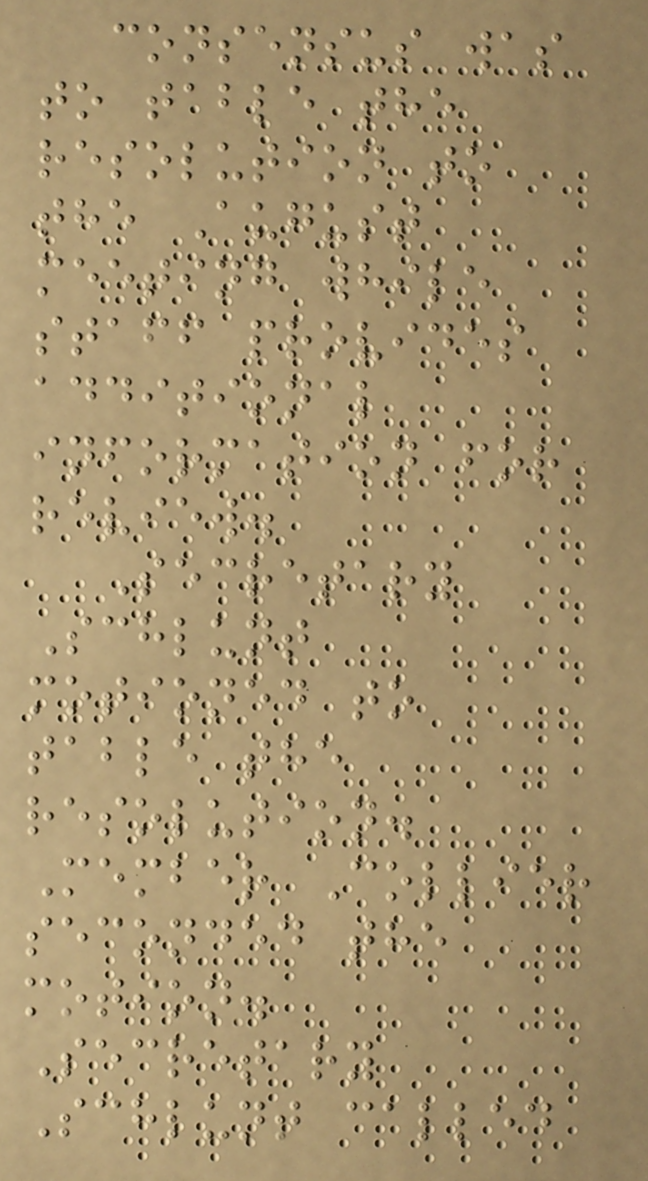consensus was
to table the
resolution to
the August
meeting while
staff provides
additional
information for
review.
Secretary
Schlunt
motioned to
table the
resolution.
Member Collier
seconded the
motion.
Secretary
Schlunt called
